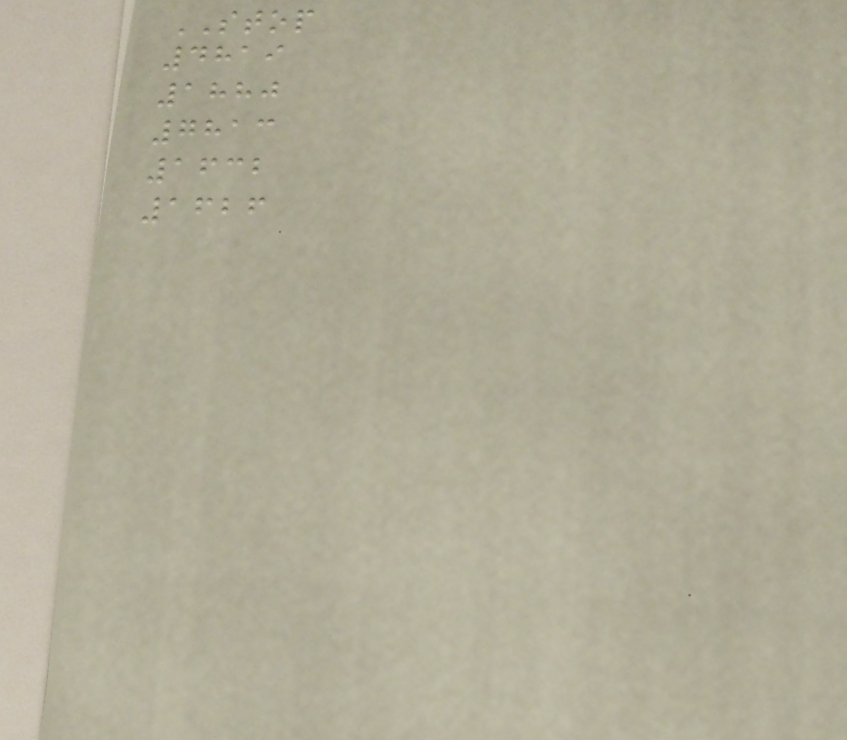STOP
4819
1880
7813
1632
1626
